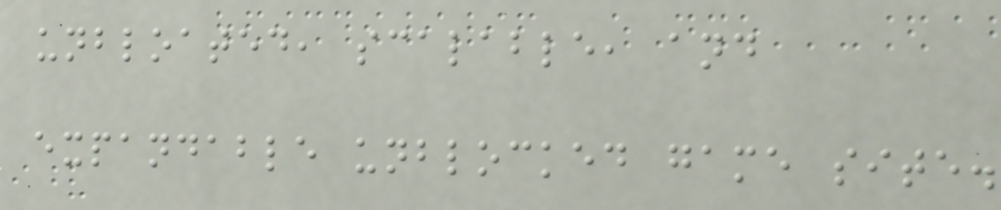unbloated, scalable, and
expandable unblocked game site.
